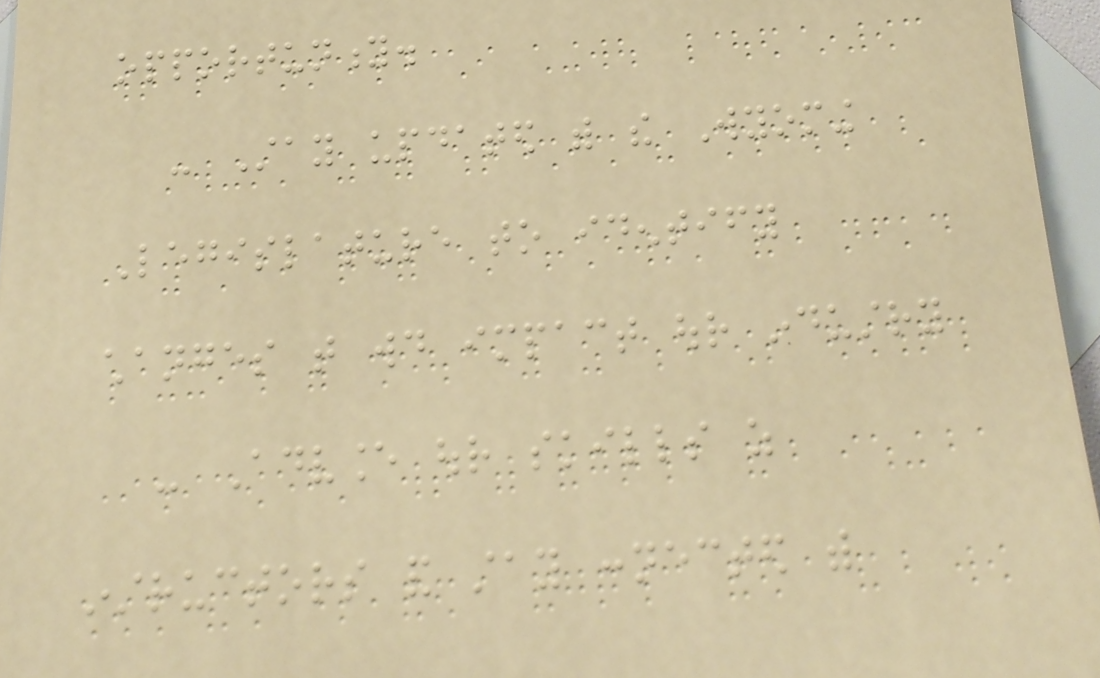opportunity.
- Stay updated with the Wyoming
Legislature to identify
changes that would impact our industry
- Advance our skills as
instructors and stay connected with
